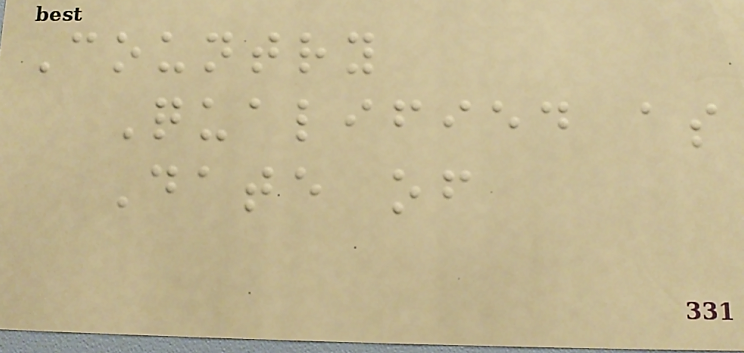Country
Qualified as
Date of
